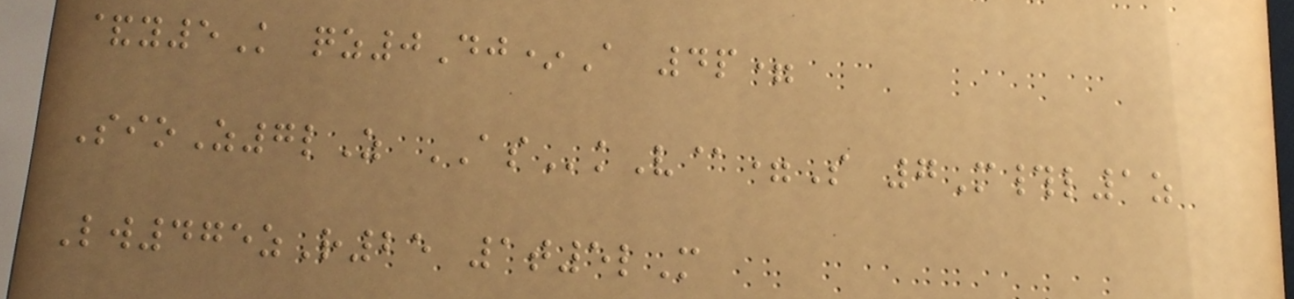&y5K qz0Dj*A 4p=
SioZ7lZ ASkV@=S 7M#l1z
Lw475zR25 1t5lM
